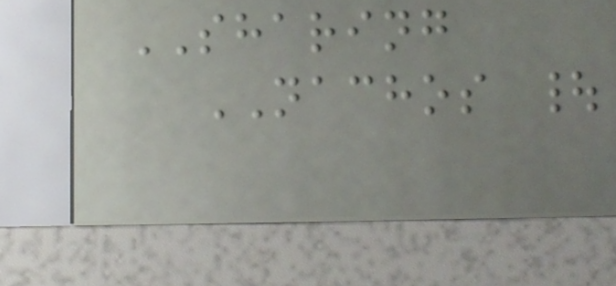SHARING
NACHOS |
